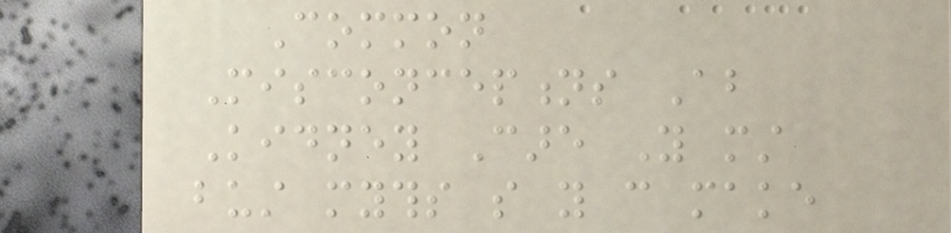Common
Misconceptions About
Kidney Care You must
bust myths so you can make
